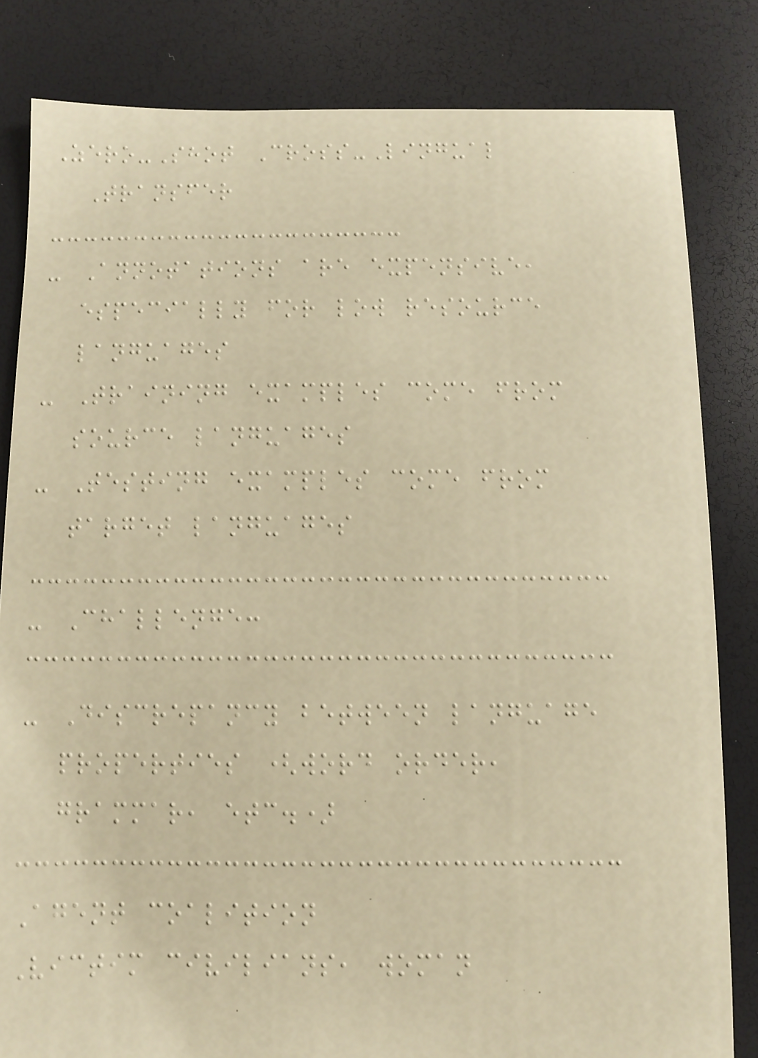Zero-Shot Cross-Lingual
Transfer
- Annotations are expensive,
especially for low resource
languages
- Training examples come from
source languages
- Testing examples come from
target languages
- Challenge:
- Discrepancy between language
properties (word order,
grammar, etc.)
Agent coalition
Victim civilians, woman
